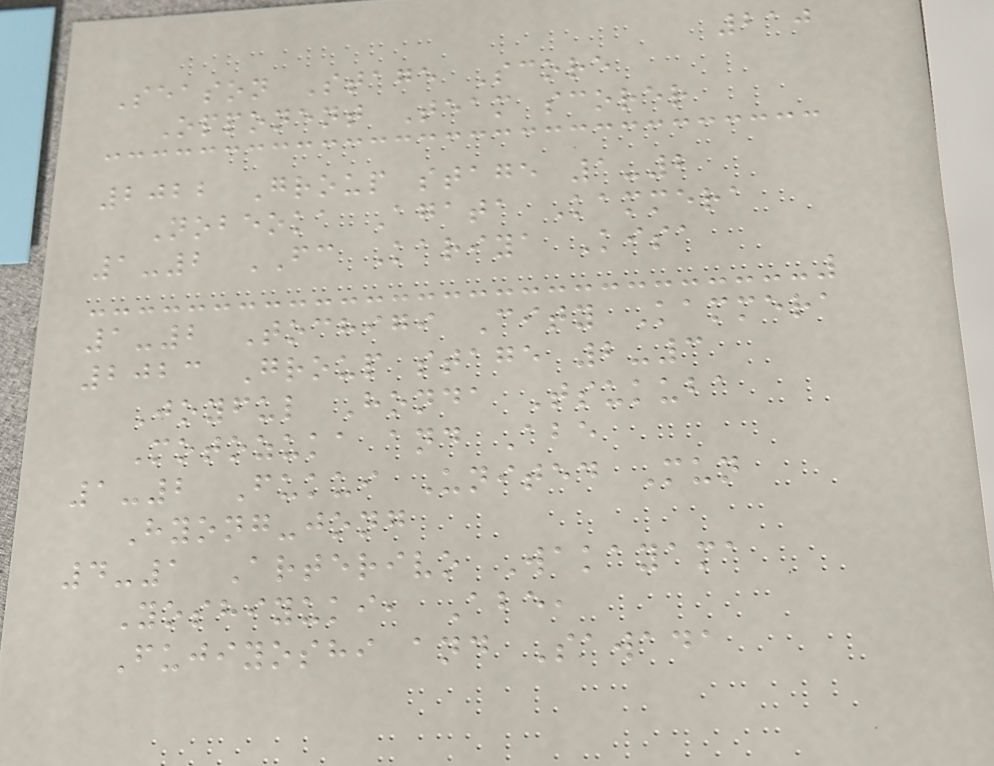210
Season Stage Score
Opponent Team scorer
2022 Group stage 1-2
Nobeoka Agata Kammera
1-2 FC Kariya Kisa
1-2 Tochigi City Kammera
2023 Group stage 2-3
Joyful Honda Tsukuba
Motozuka and Abe
1-2 Fukui United Mun
Hyong-jong
4-1 Arterivo Wakayama
Yoshiyuki, Abe,
Fujiyoshi and Sawada
